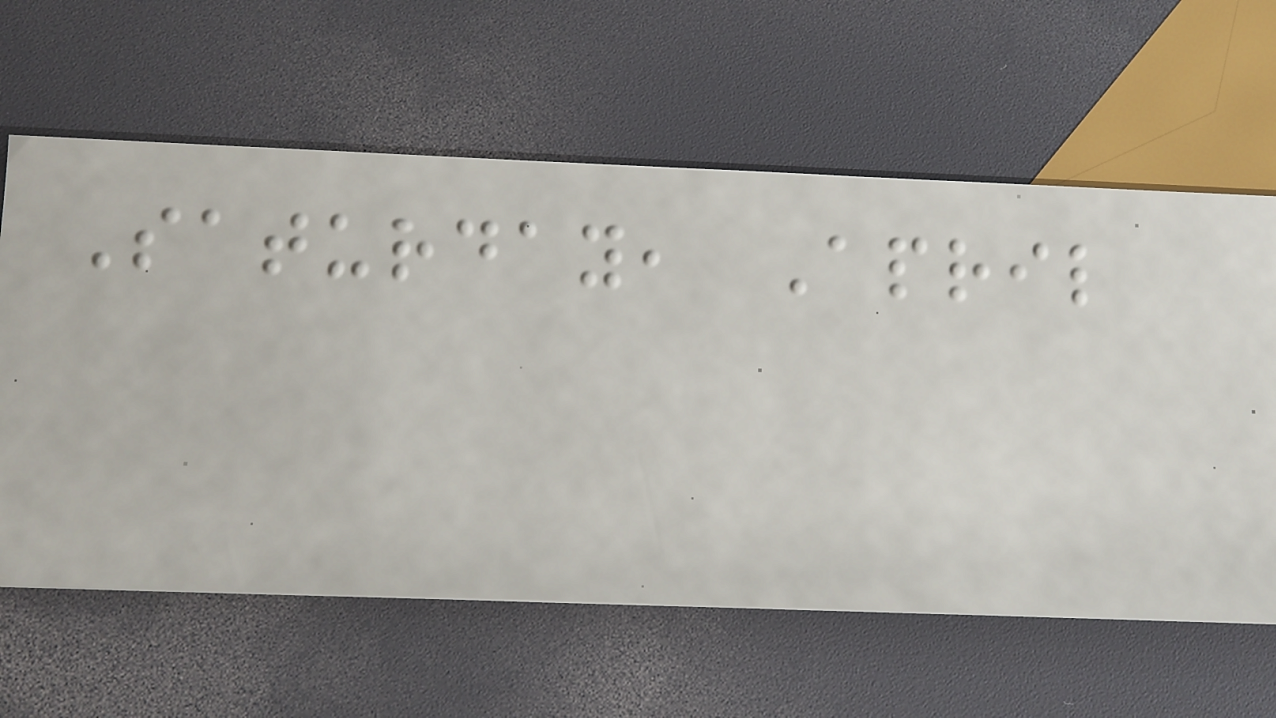Saturday, April
